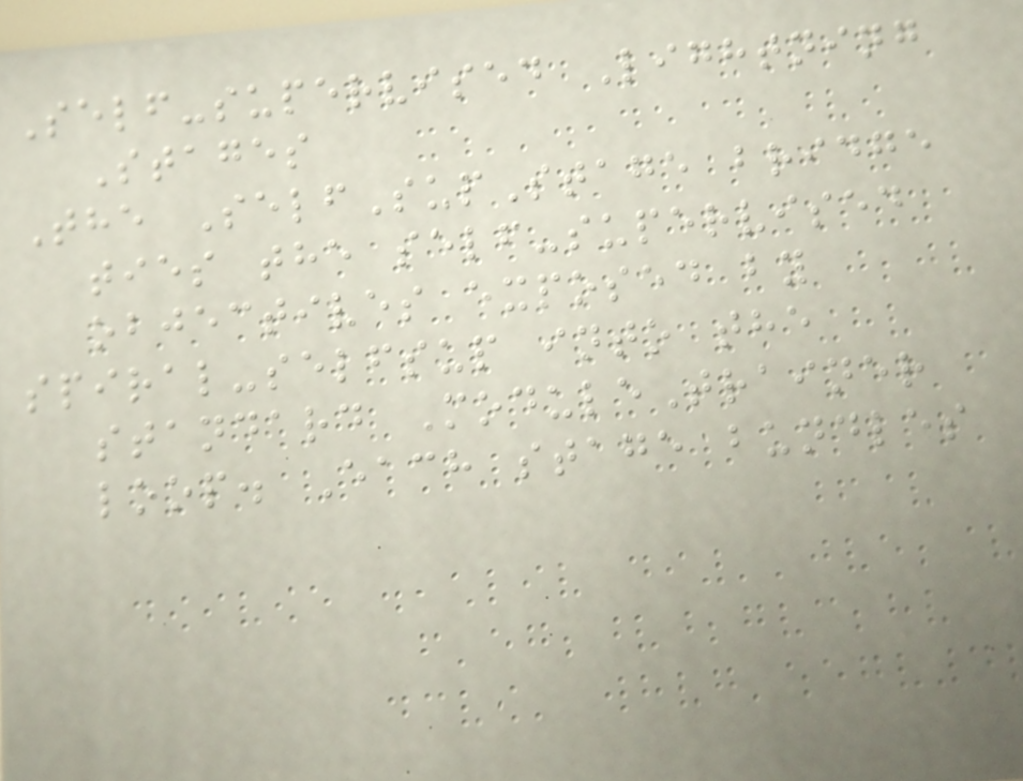Self-supervised Lightning
Stages
The SelfSupStage bridge
ties the self-supervised
objectives exposed by
spiral-selfsup into the
standard ModuleTrainer
loop. Each stage bundles
